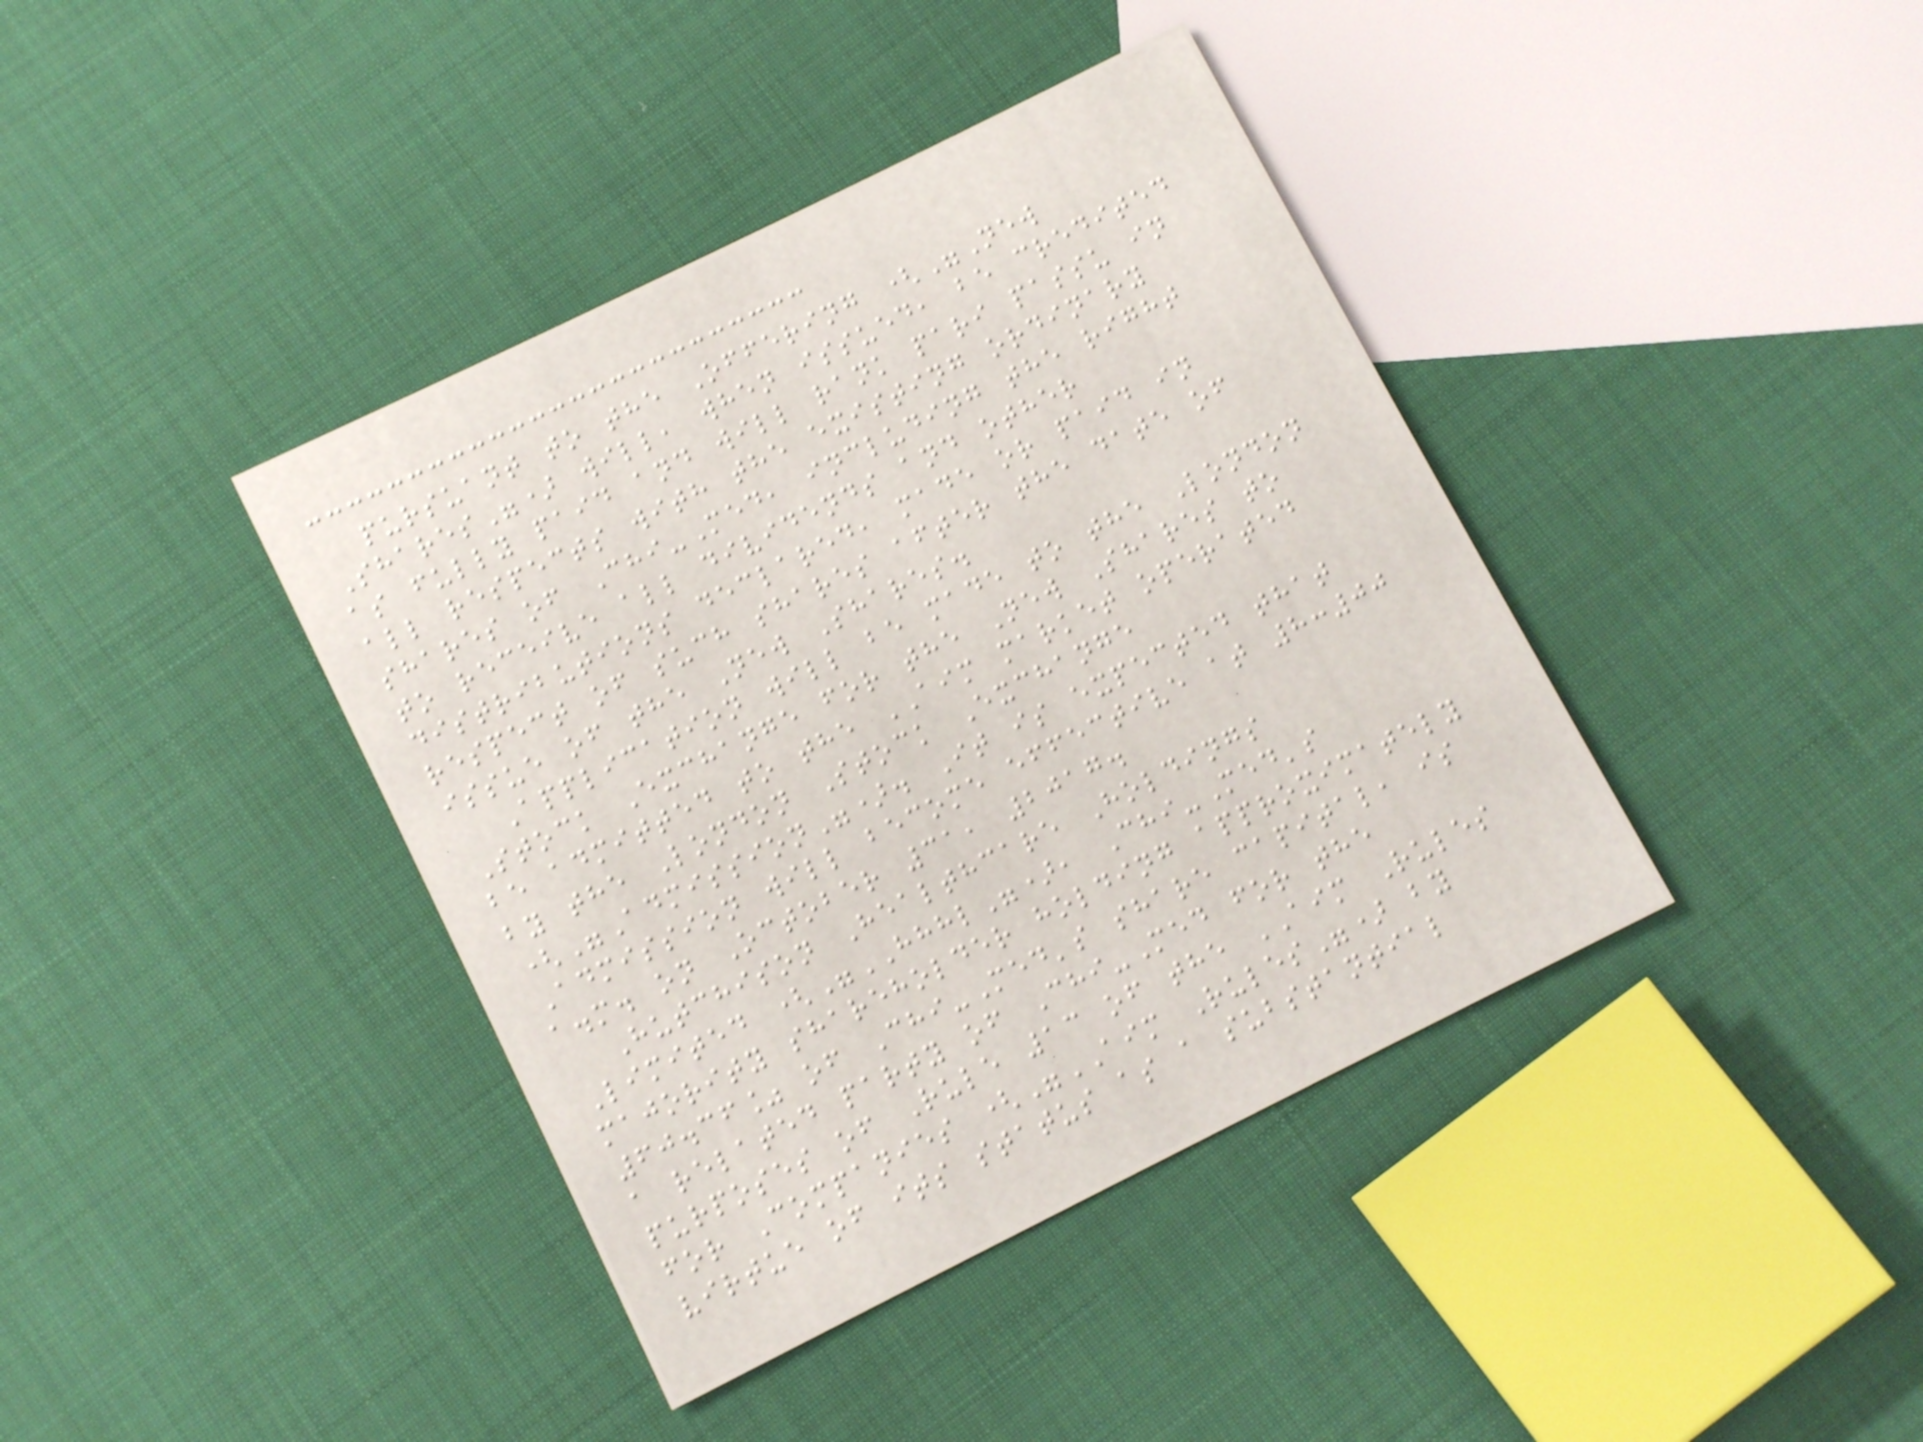pursuant to the Offering ("New
Shares") will, when issued, be credited
as fully paid and will rank pari passu in
all respects with the existing ordinary
shares of Chi-Med, including the right
to receive all dividends and other
distributions declared, made or paid in
respect of such shares after the date of
issue of the New Shares.
Application will be made to the London
Stock Exchange for the New Shares to
be admitted to the AIM market operated
by the London Stock Exchange
("Admission"). It is expected that
Admission will become effective at 8:00
a.m. on October 31, 2017.
Hutchison Healthcare Holdings
Limited ("HHHL"), Chi-Med's
majority shareholder holding approximately
60.36% of Chi-Med's share capital, is
a related party of Chi-Med for the
purposes of Rule 13 of the AIM Rules
for Companies ("AIM Rules") by
virtue of its status as a substantial
